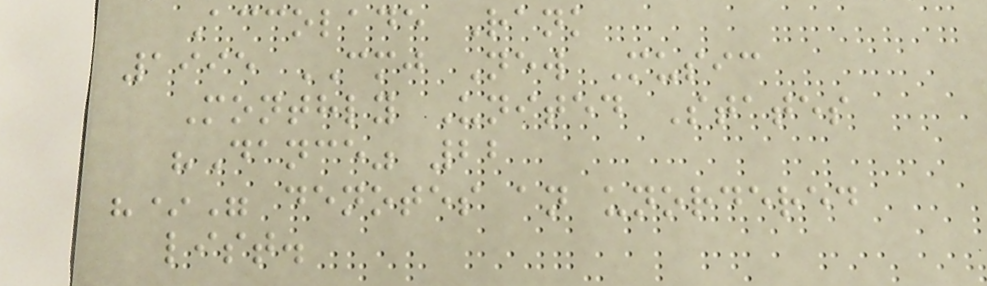Accolade Rank
1995 CMJ New Music
Monthly United States
"Dance" 22
"*" denotes an unordered
list.
